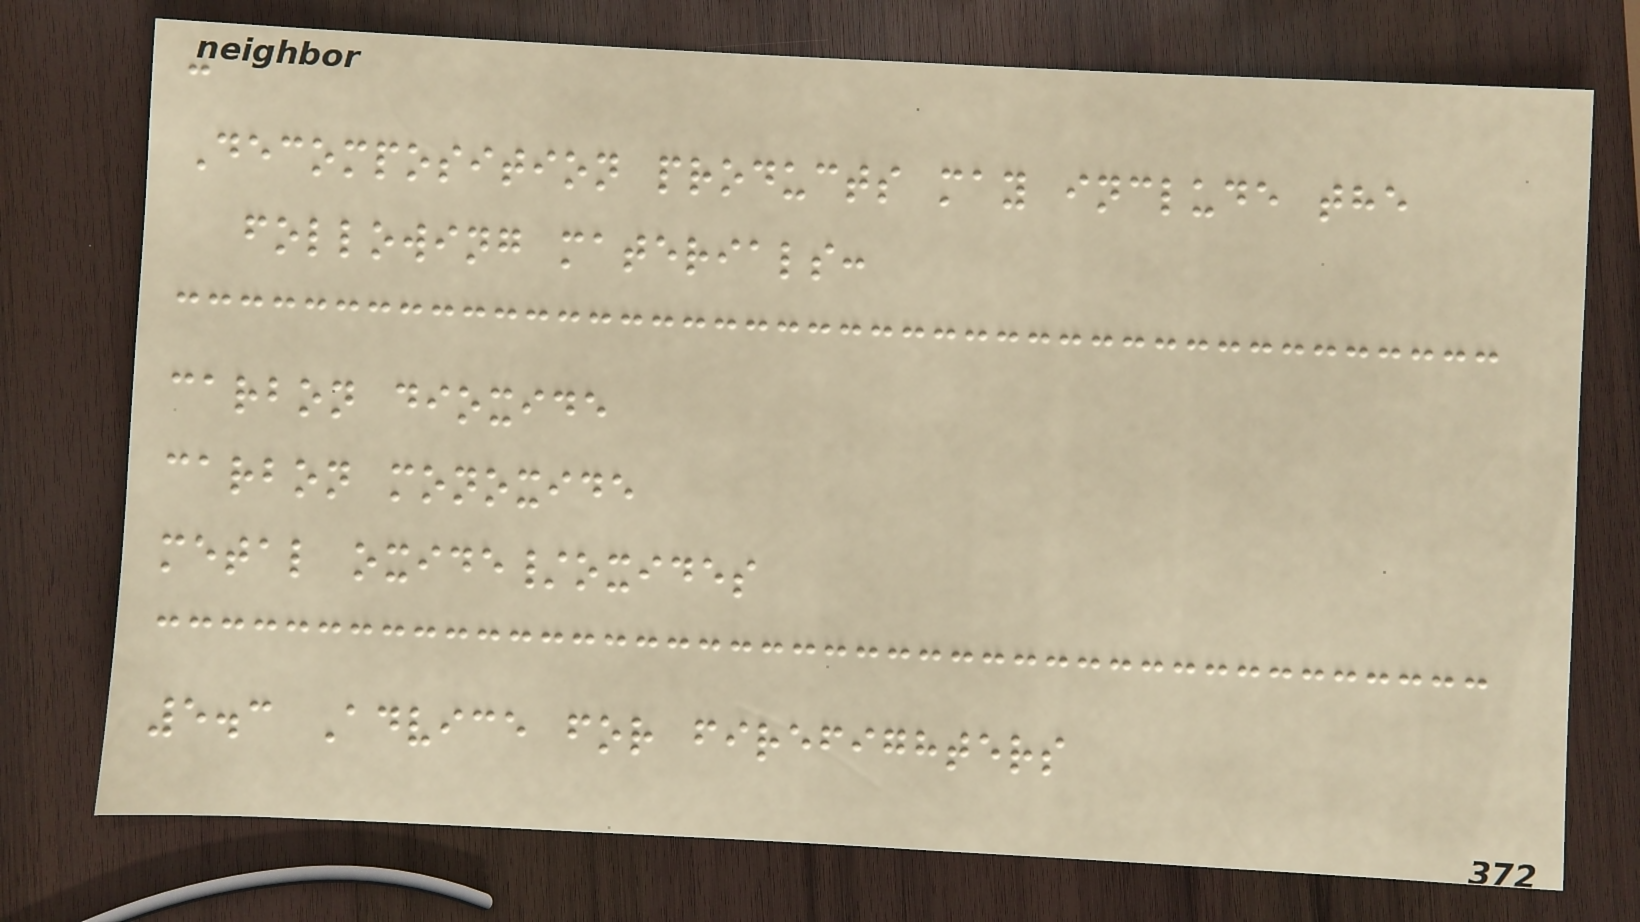:
Decomposition products may include the
following materials:
carbon dioxide
carbon monoxide
metal oxide/oxides
5.3 Advice for firefighters
